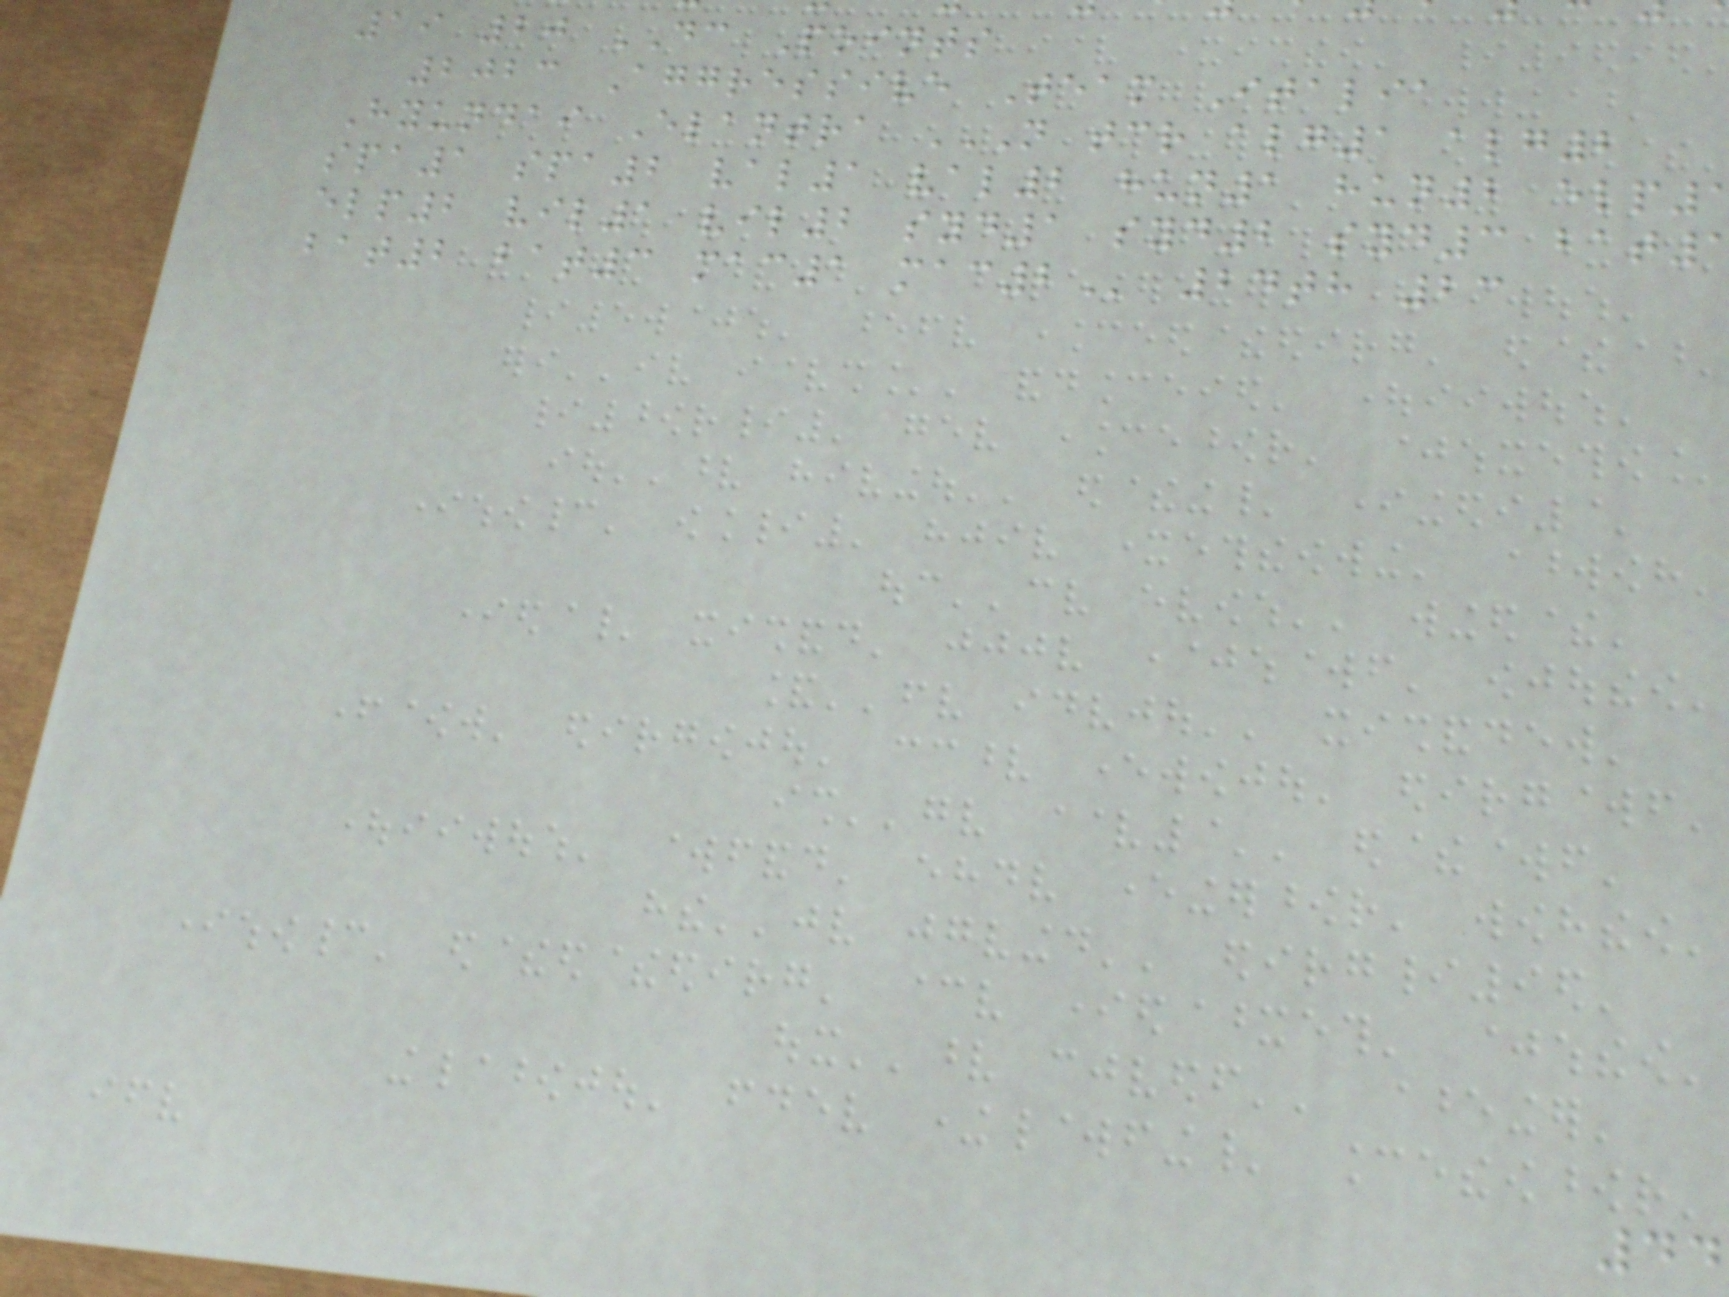19 20 DC Points
2023 Aggressive Team Italia
Hyundai Elantra N TCR ALG1 ALG2
spa1 spa2 val1 val2 hun1 hun2
elp2 vil1 vil2 syd1 syd2 syd3
bat2 bat3 mac1
44
